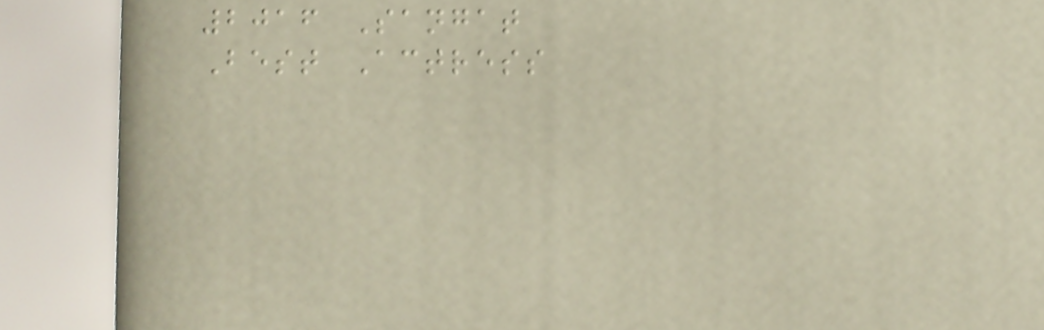2016 Sangat
Best Actress
